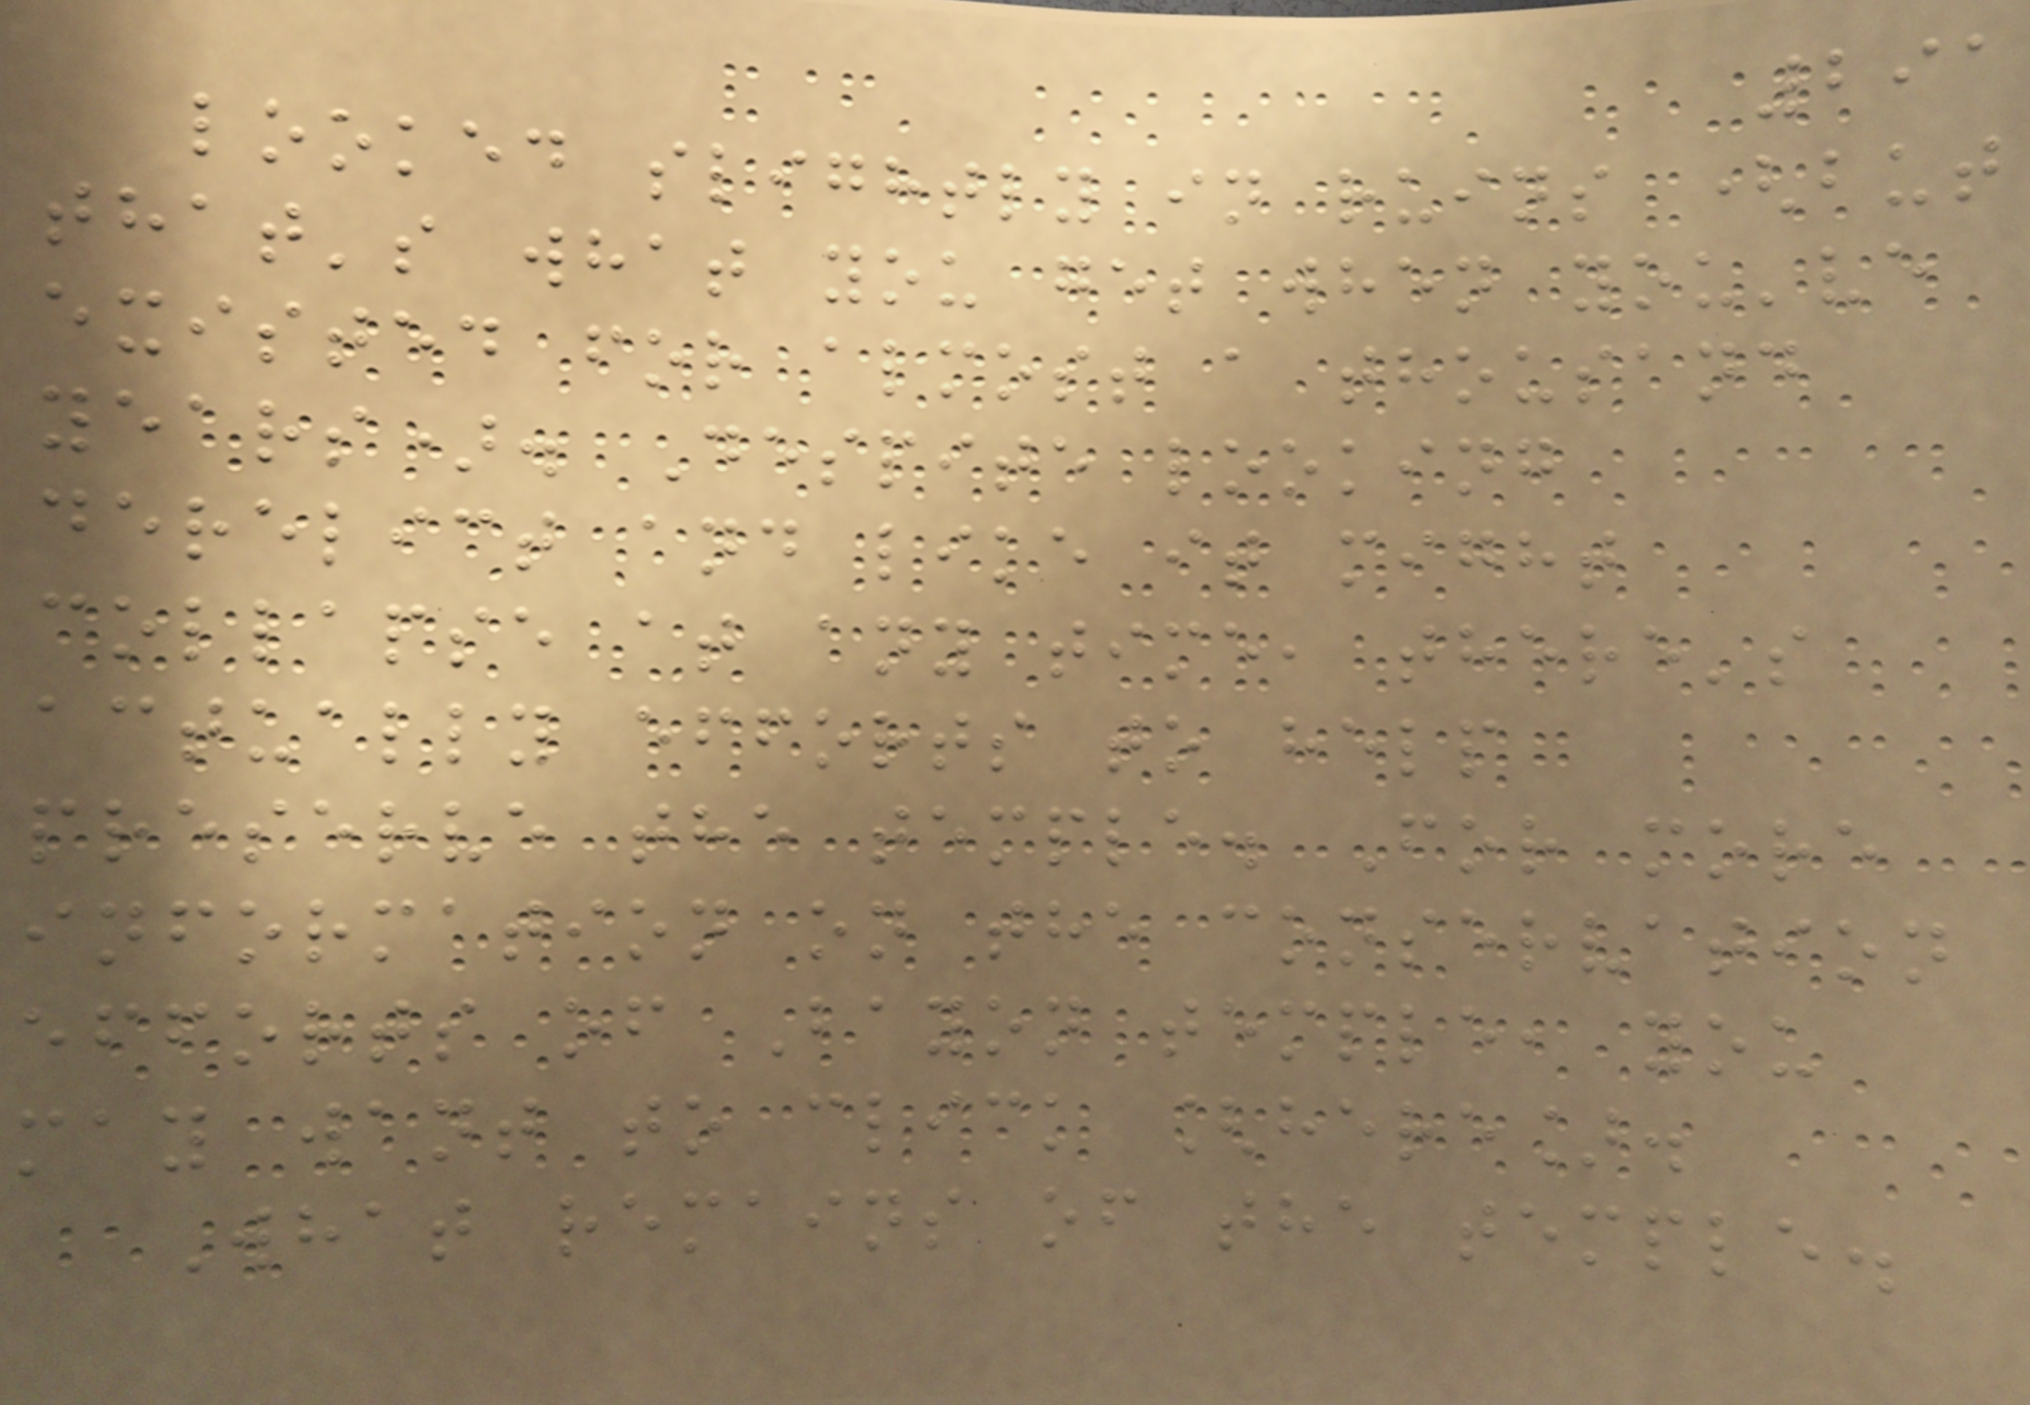291
looked slightly in ruins (but
that's what you get when you've
existed for almost a thousand
years). Despite looking
derelict and like it might
collapse at any time, there's
actually efforts to help
preserve the temple. For more
information on the conservation
efforts of Bayon temple, you
may want to click [here].
What remains of the temple.
